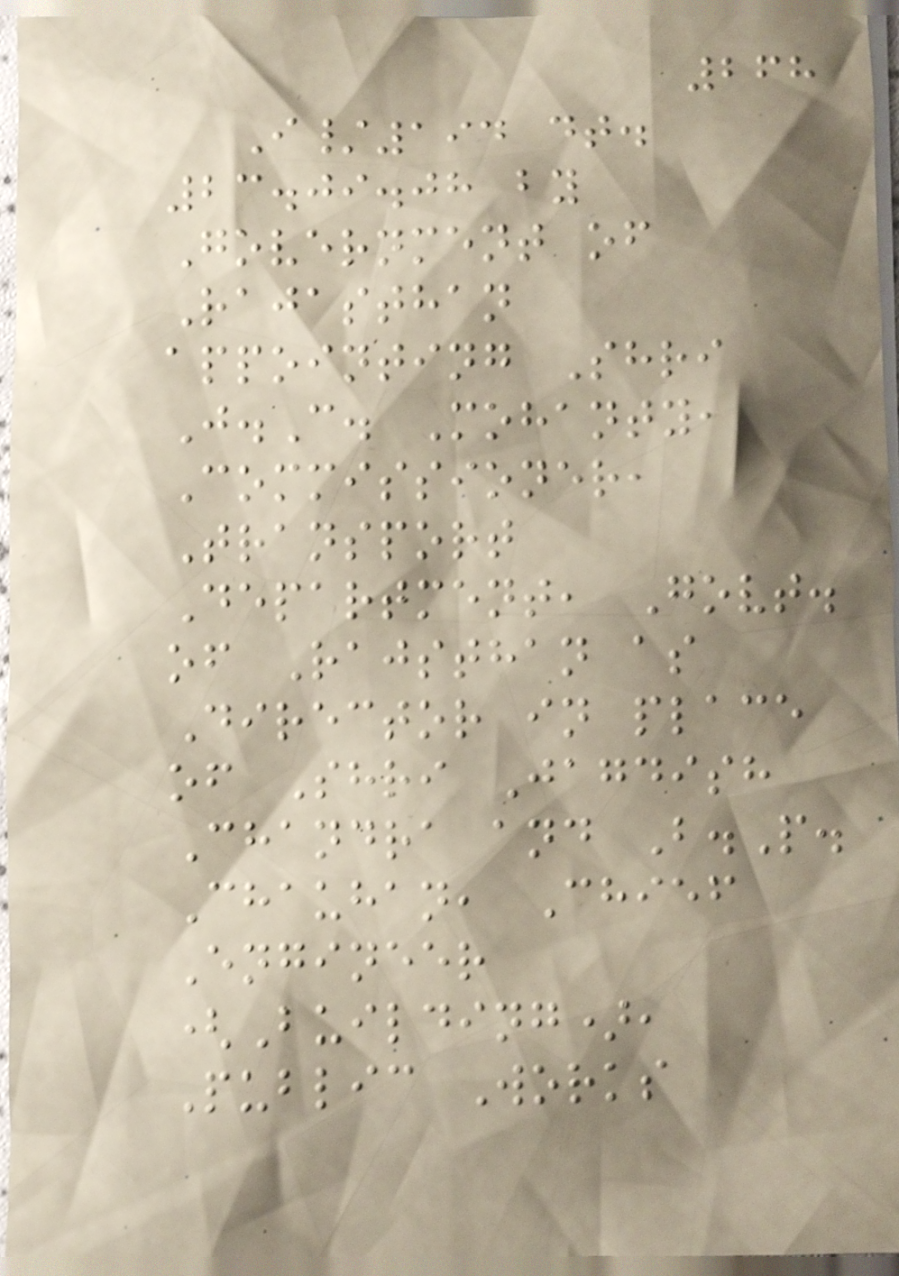268
I/194 dt.
23.09.08 by
Government of
Rajasthan
appointing Shri
J.C. Mohanty,
Commissioner,
Transport
Department, Govt.
of Rajsthan as
Director in place
of Shri Jagdish
Chandra and B.P.
Chauhan, Chief
Engineer
(Building),
Public Works
